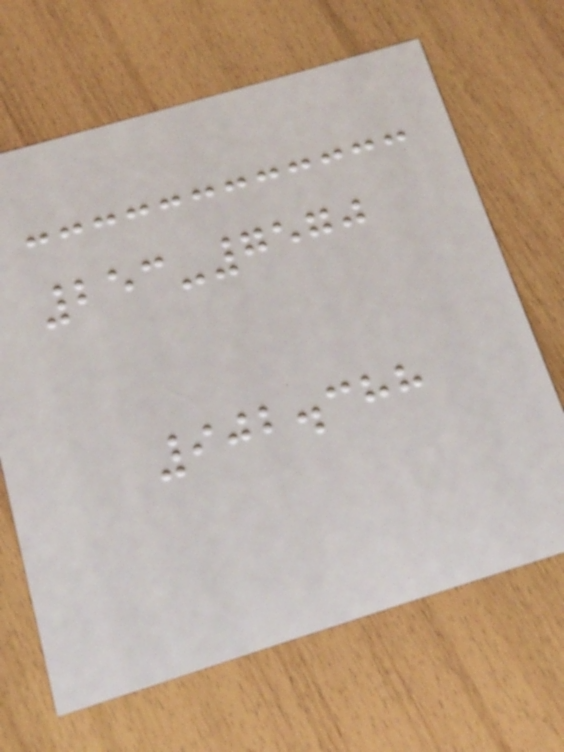253-7570
902.388
